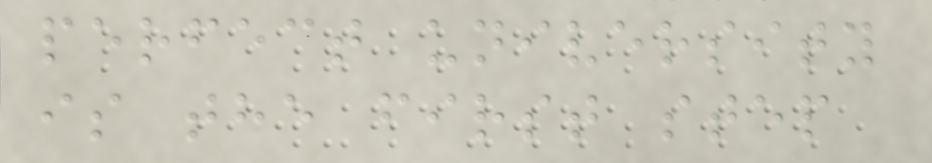perfect university
is the first step
